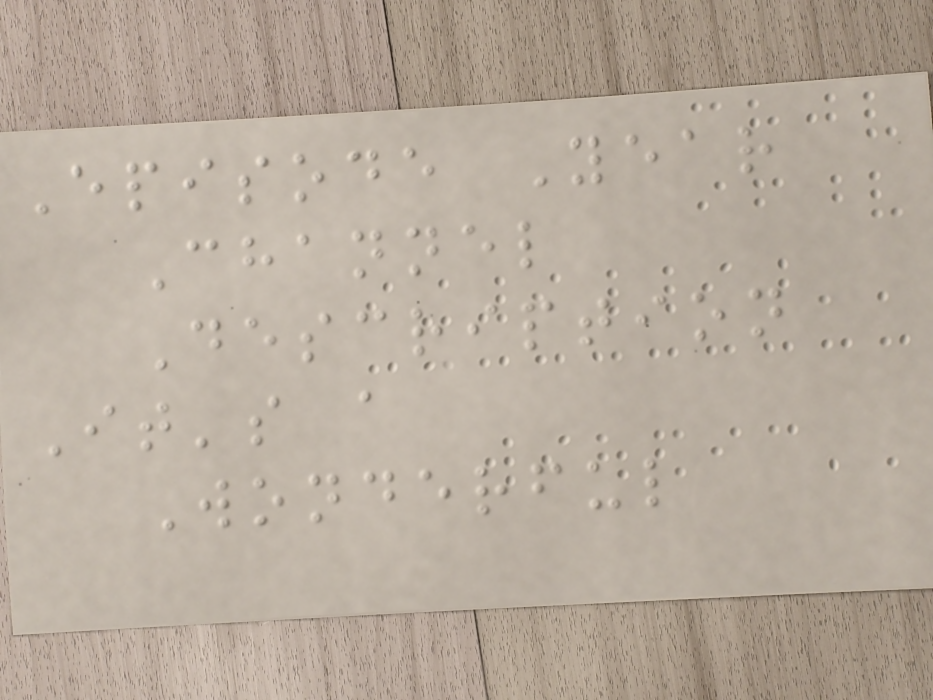Episode Year
Channel
Description
It's a
Wonderful
